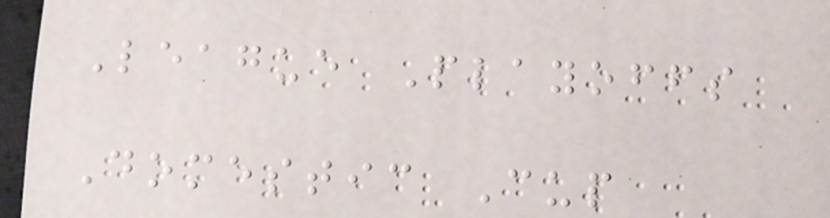League Playoffs
Domestic Cup
